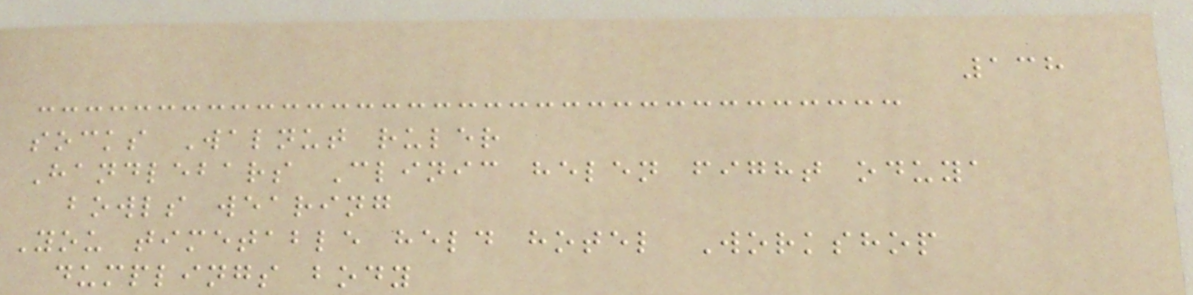138
socks Walnut ruler
Handlebars Clinic helen fight oduya
bowls wearing
You timetable held hotel Workshop
dumplings body
